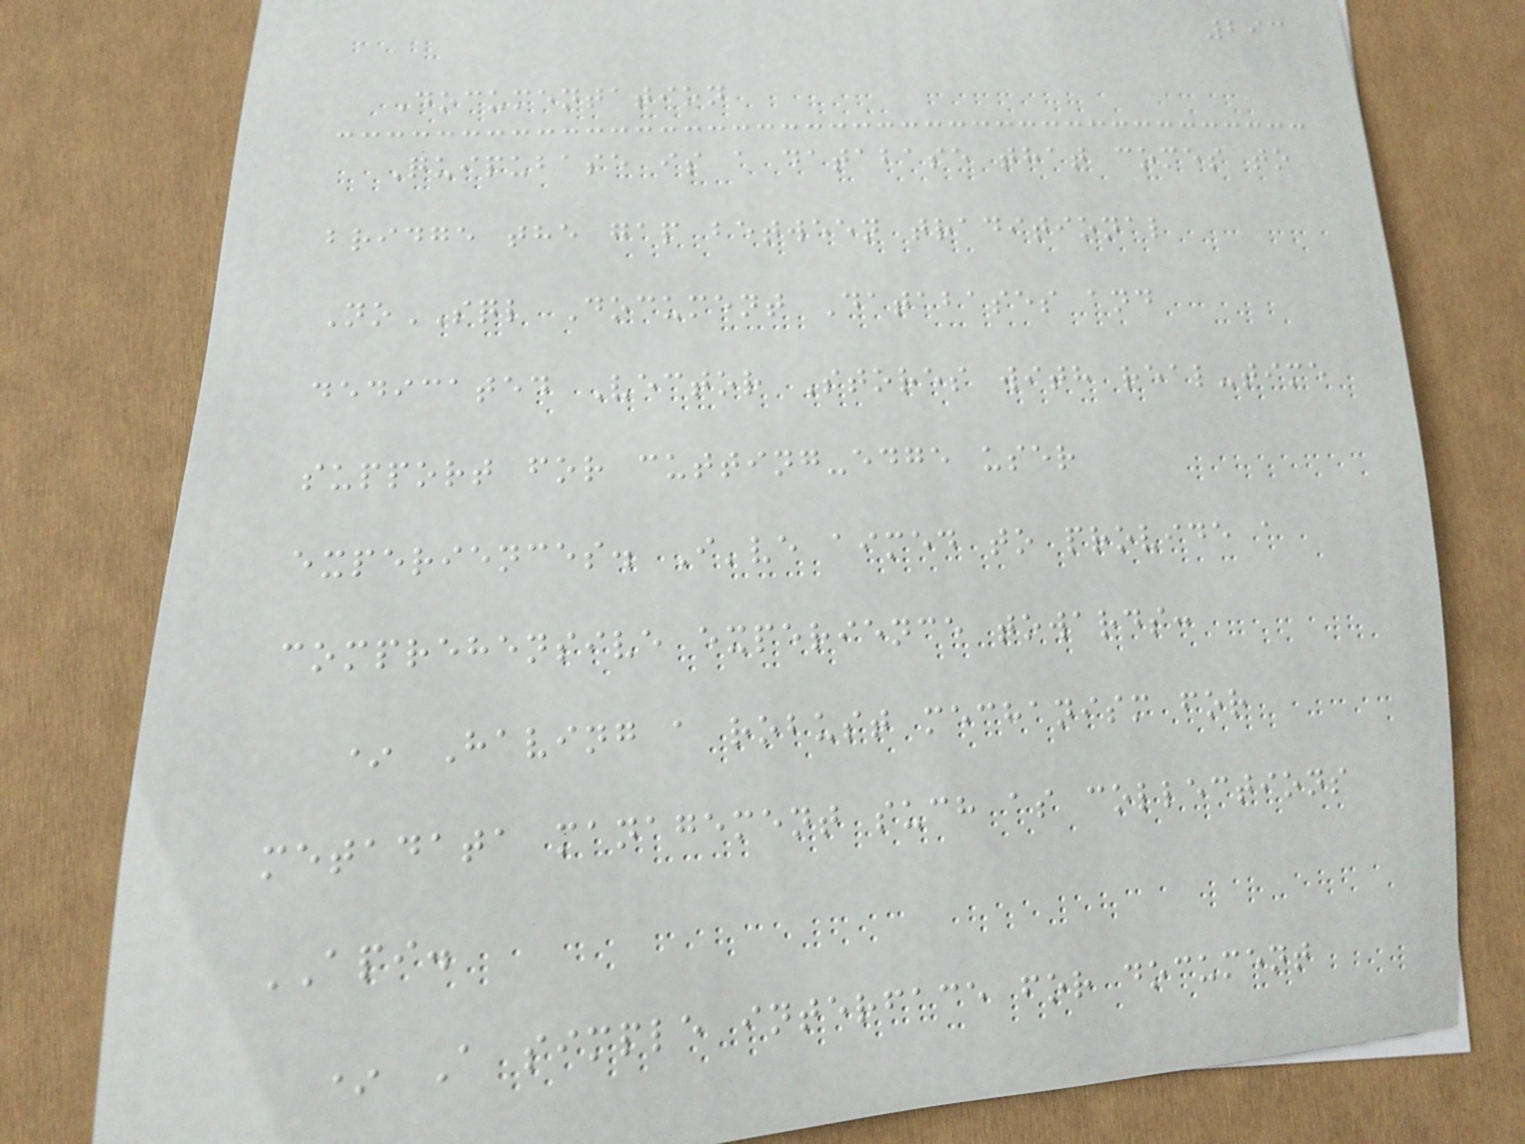293
Documentation
Quipubase is a database that comes to
bridge the gap between traditional
NoSQL Document Databases and
dedicated Vector Stores with real-time
support for cutting-edge user
experiences. I've aimed to provide a
comprehensive experience towards:
* Having a robust mechanism for
metadata management such as collections
API.
* A simple interface for document
